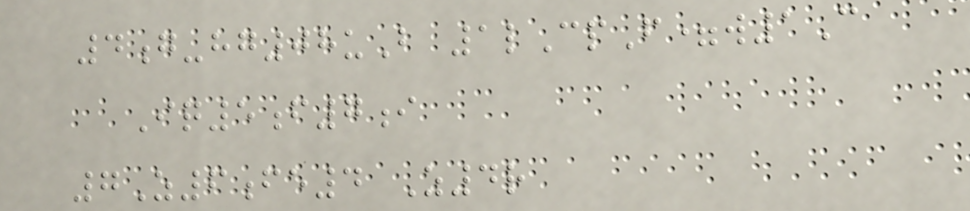4g-hg08uB 1lCpF=w1C
Iq5f7i
7Z6fe4 Z4r
